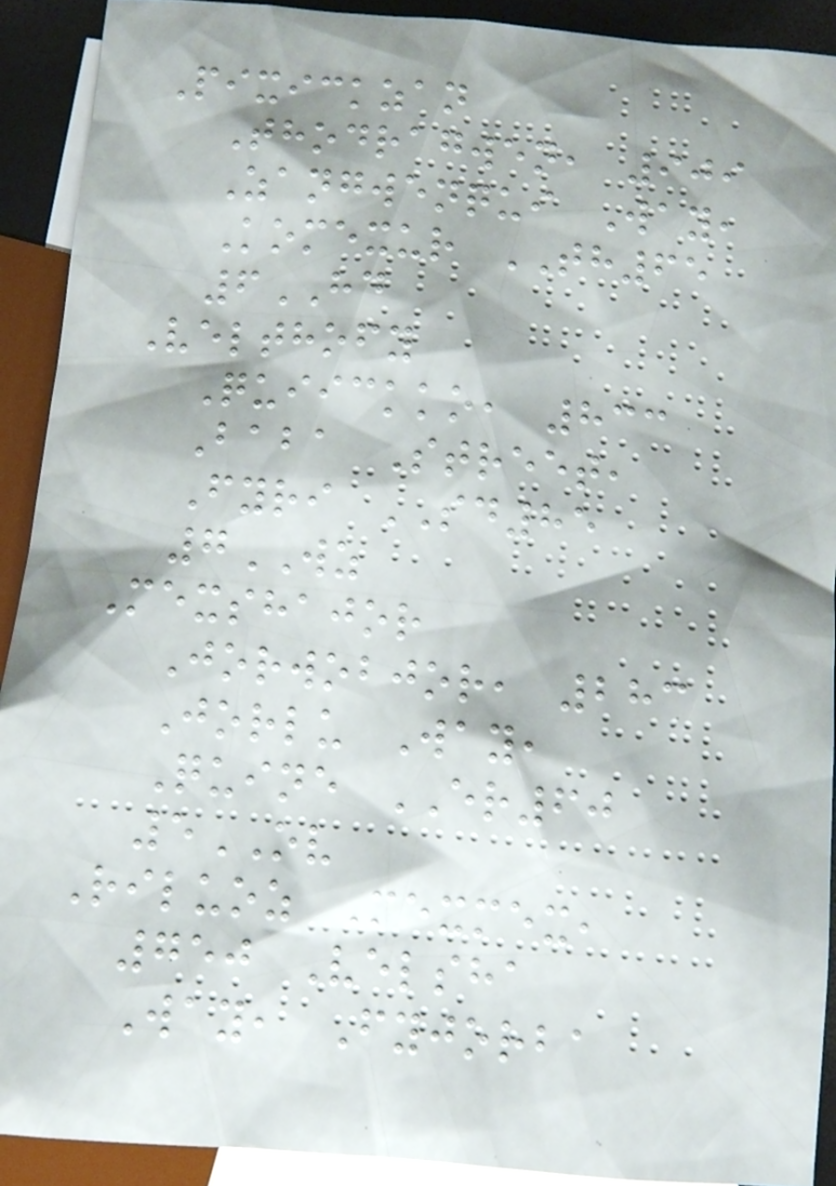Pixickzan
Thodragwen, 909
Zangwenqui Way,
Komexur TH65
6HD
Velthofy
Quiickko, 833
Baba Street,
Fyri SD85
7WZ
Mexshajor
Jorwobjor, 283
Jorlu Way,
Quine ER60
5OV
Riluoz Mexmex,
750 Velsha
Way, Fyjorba
